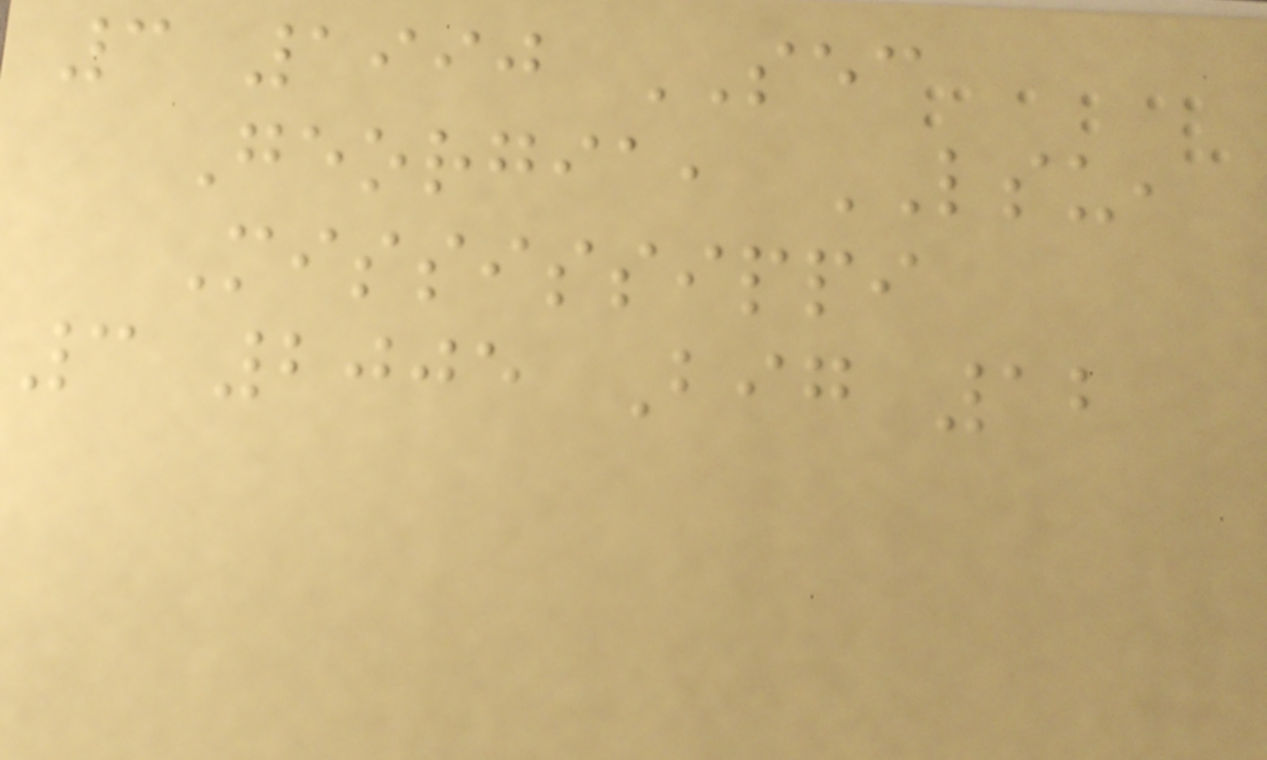3 1990 SEC
Georgia, LSU,
Mississippi
3 2005 Big 12
